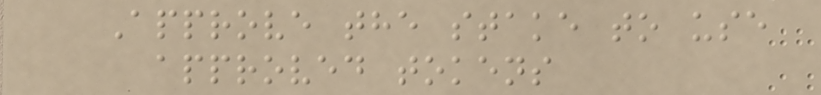Approve the stake to use
approved tokens
